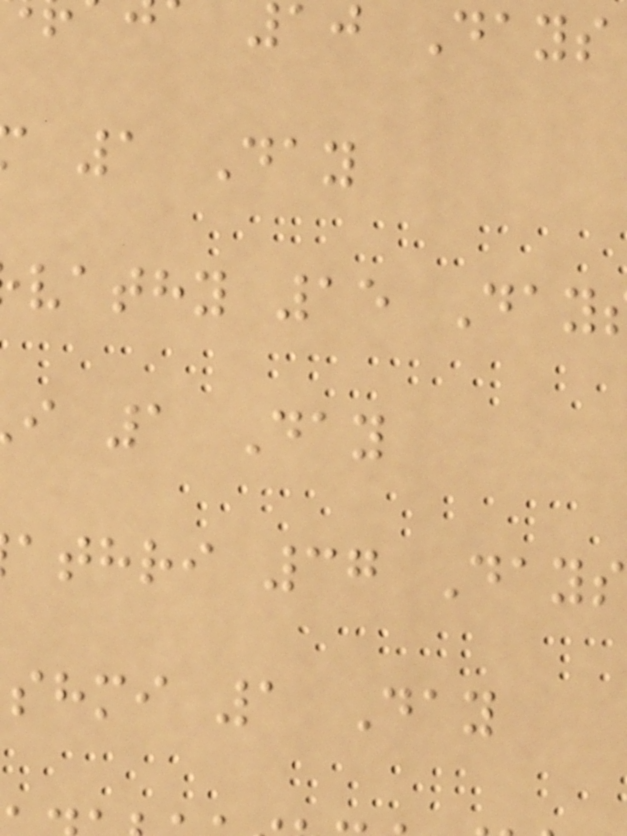aj Days
1 Day
vathy 15 Day
i 1 Day
athri 37 Days
shmi 1 Day
